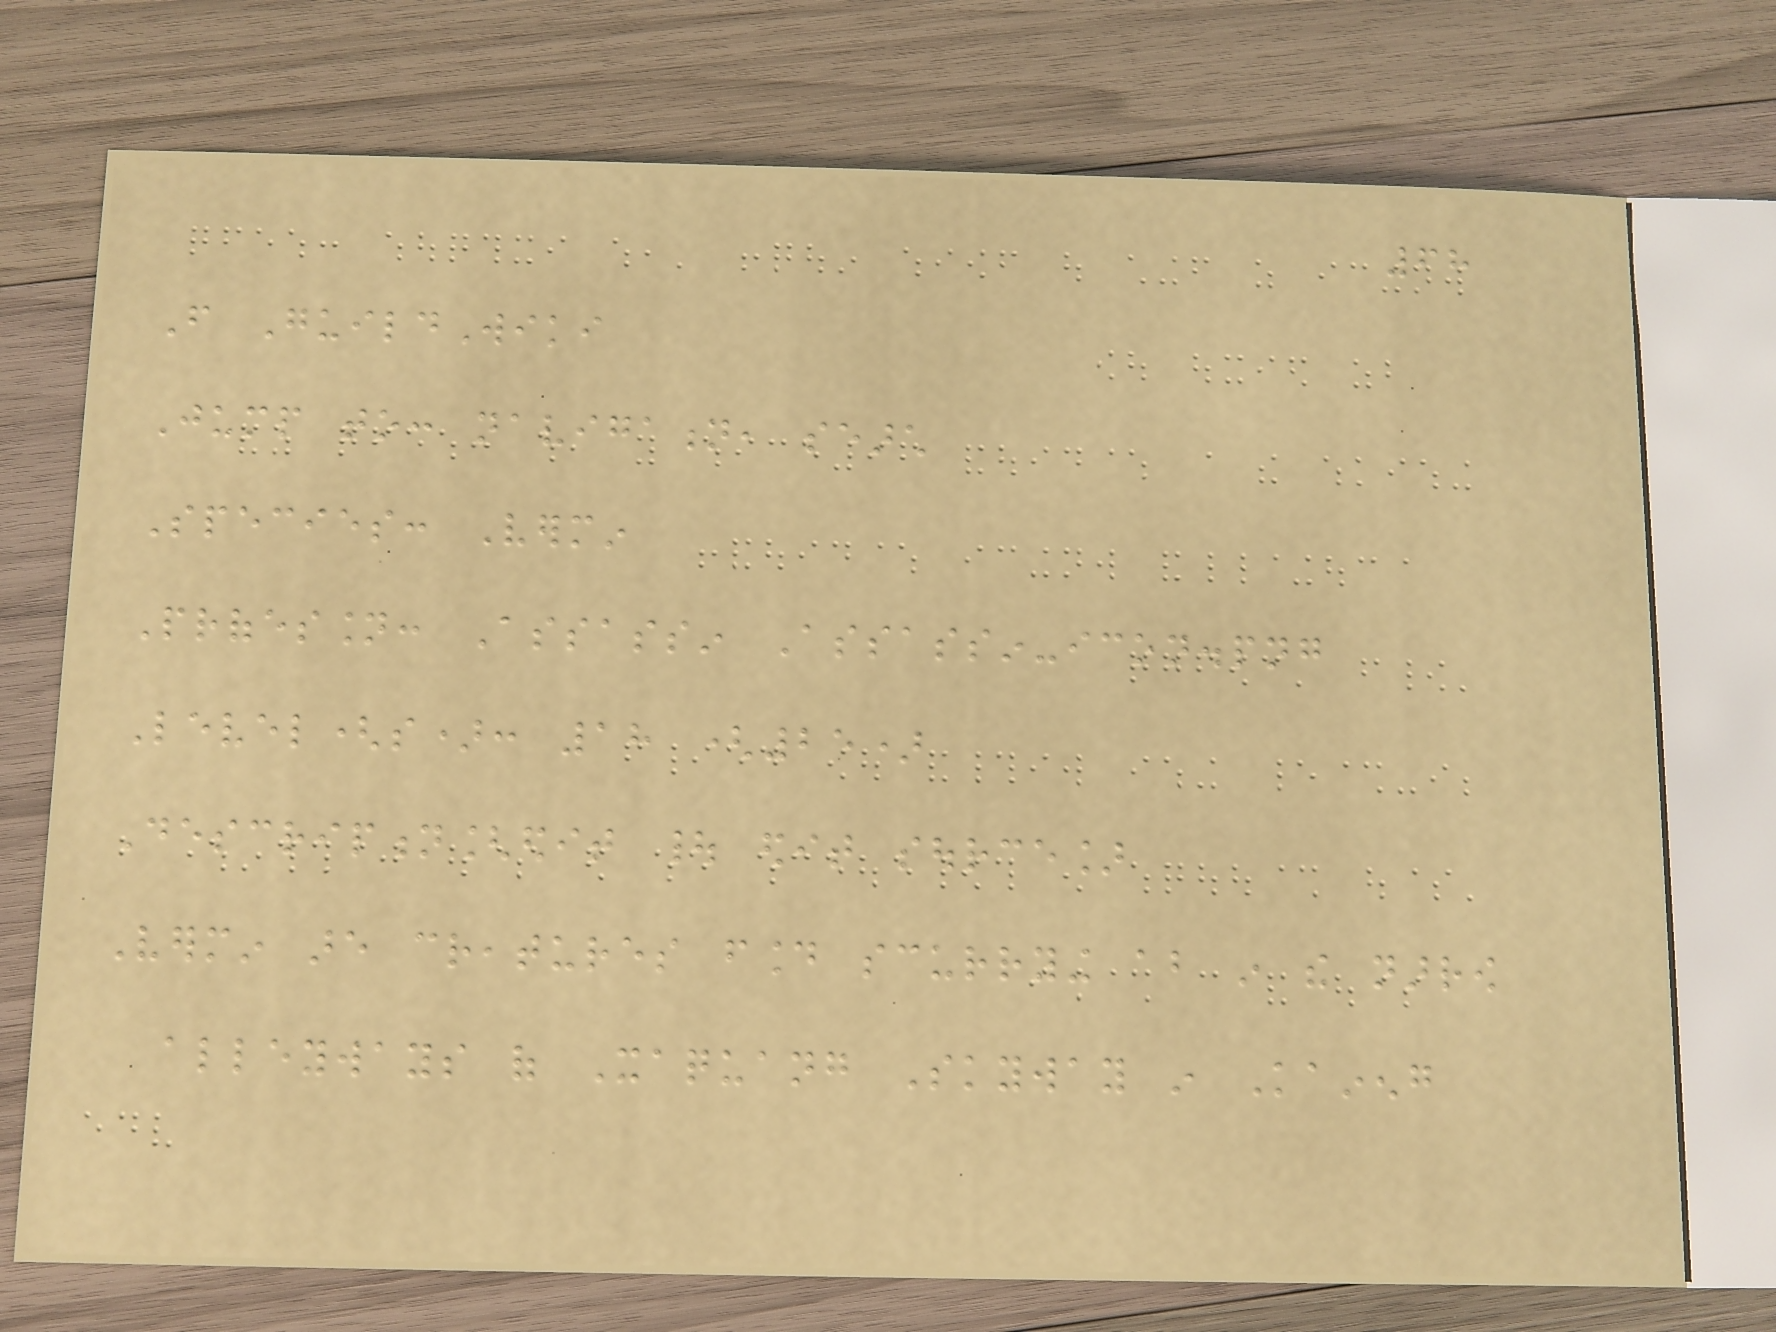68
From GuildWiki
Jump to: navigation, search
Species: Vermin
Profession: Assassin Assassin-icon.png
Level(s): 18 (25)
Description[edit | edit source]
Vermin are creatures found scurrying about in the narrow
alleyways of Xaquang Skyway in Kaineng
